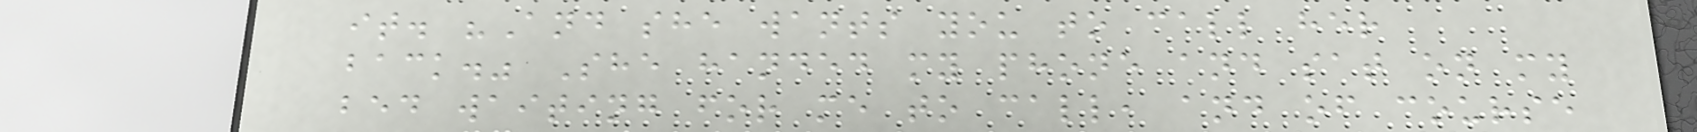it. "And she wants you to call her
back." She handed my phone and sat on my
bed waiting for me to call, and of course
